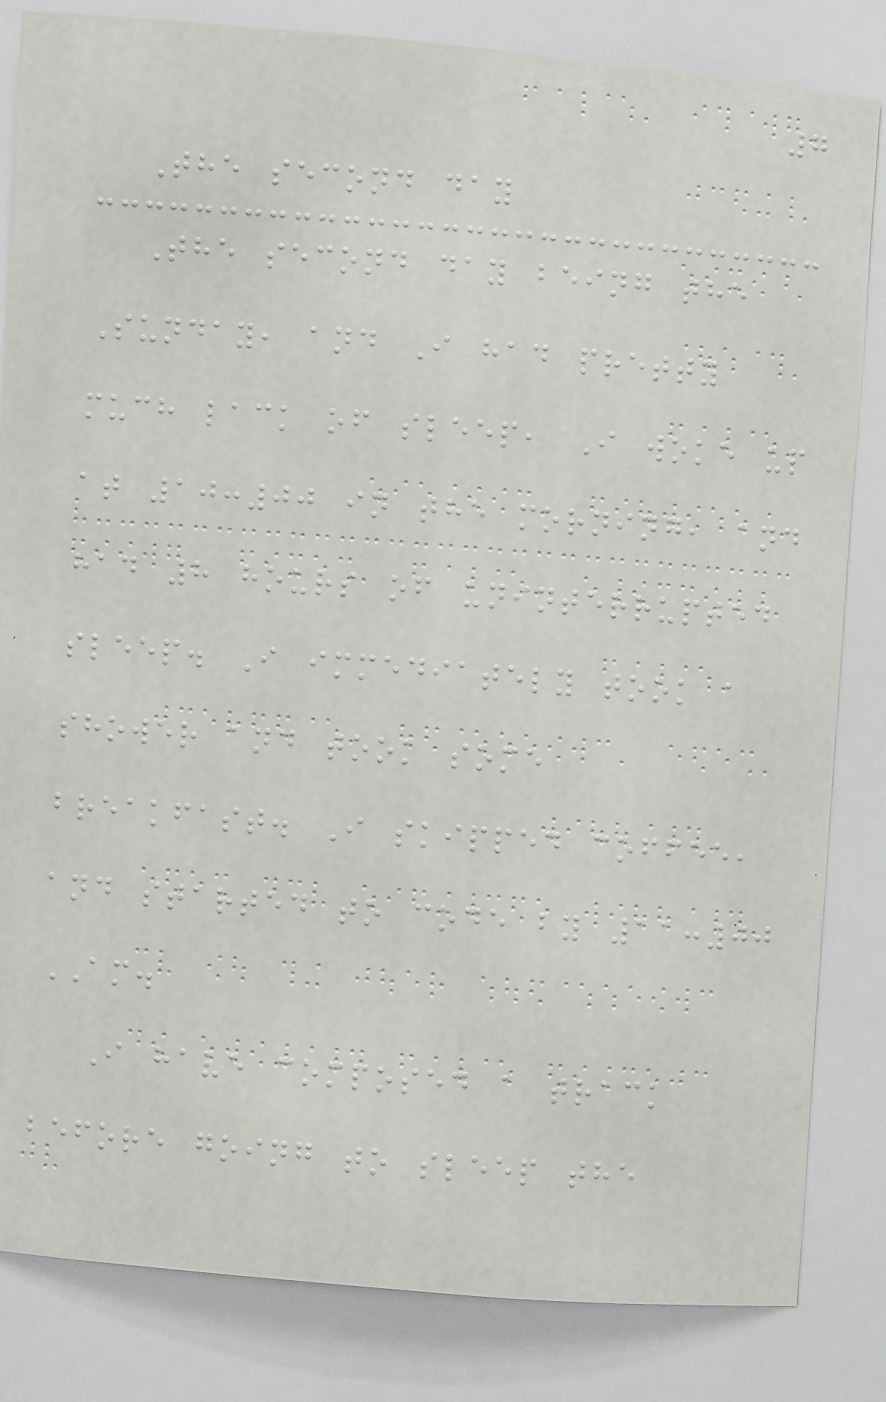7
The second day
The second day being the
Sunday, and I had pretty
much lack of sleep, I woke up
at 10:00 in the morning, and
had 8 hours of uninterrupted
sleep. I immediately took a
shower and took some
breakfast. I skipped coffee,
and started to code by 11:00
AM.
I have composed a track
before going to sleep the
